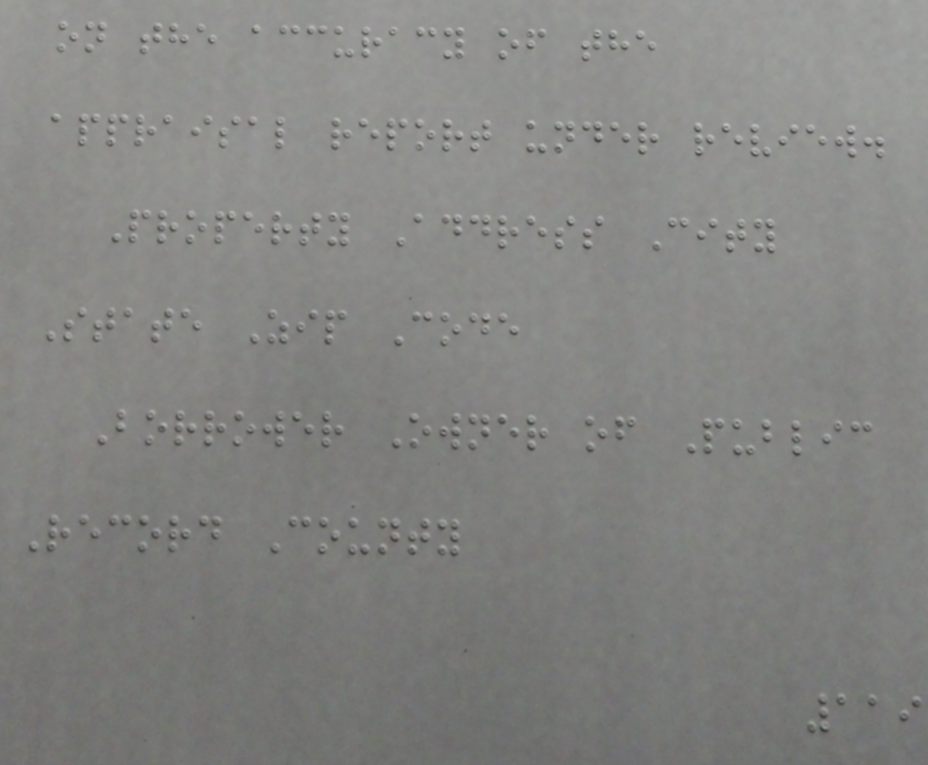on the accuracy of the
appraisal report under review.
Property Address City
State Zip Code
Borrower Owner of Public
Record County
119
